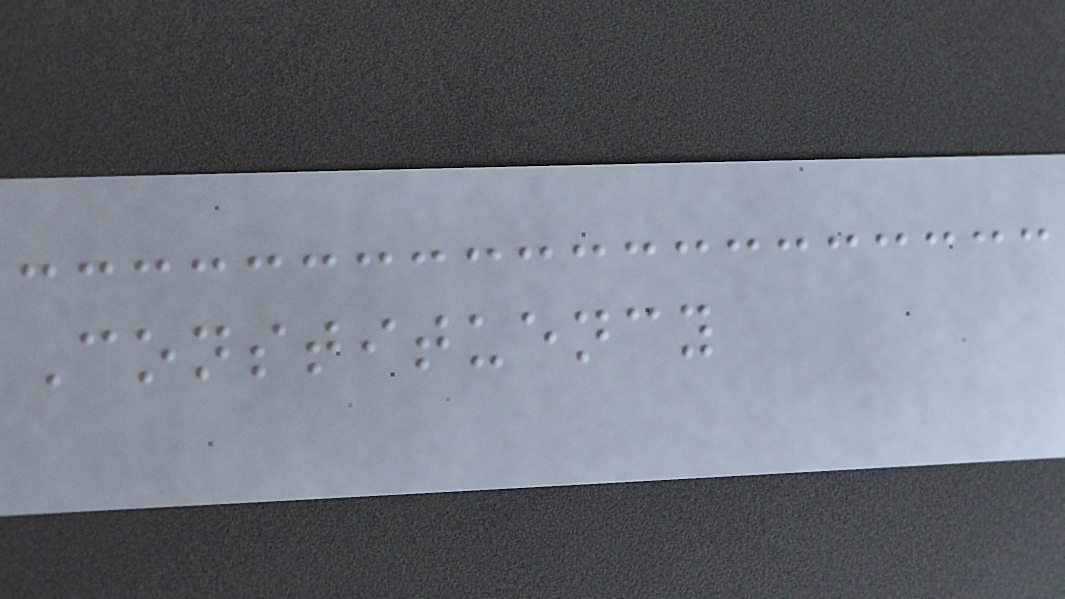Constituency
